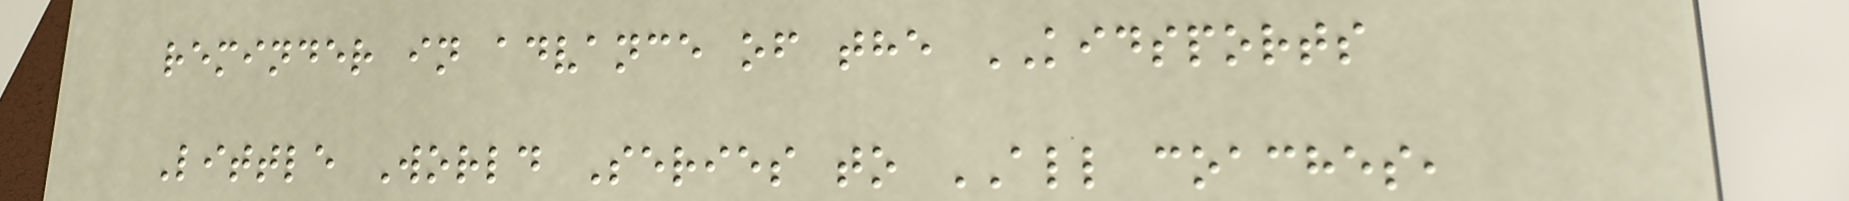reminder in advance of the KIDSPORTS
Little World Series to ALL coaches,
